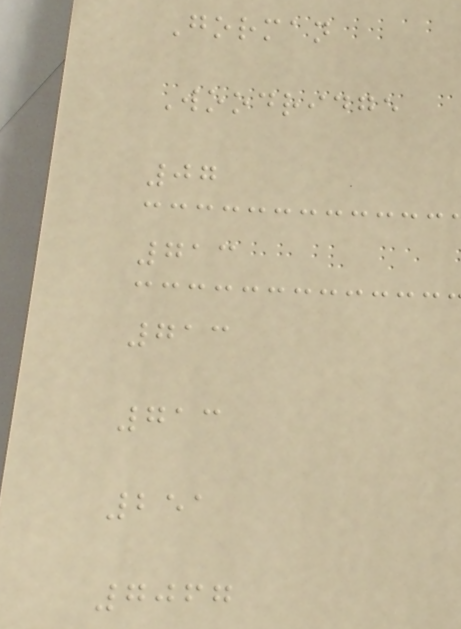Gorman
Woodridge
07
713
713
713
251
7067
